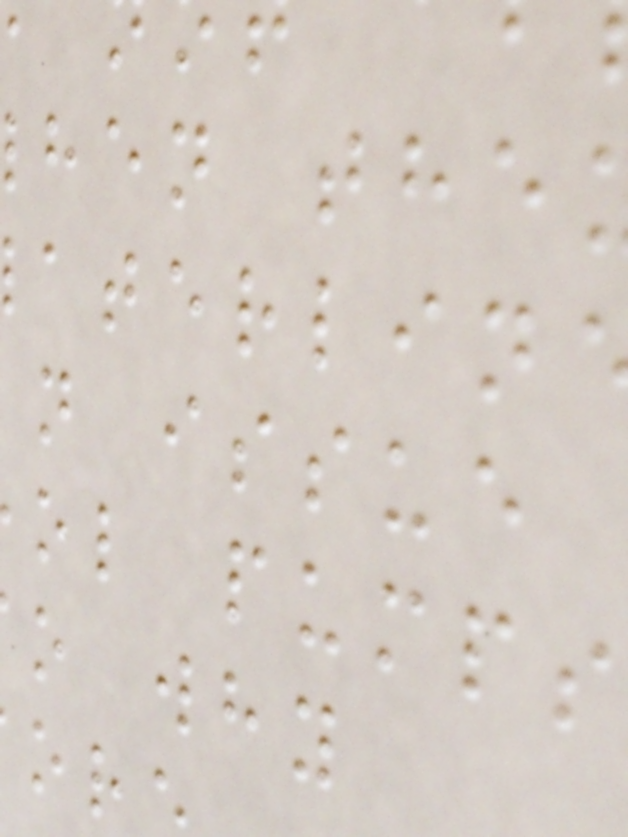hen the
n issue
ol pumps
o why
